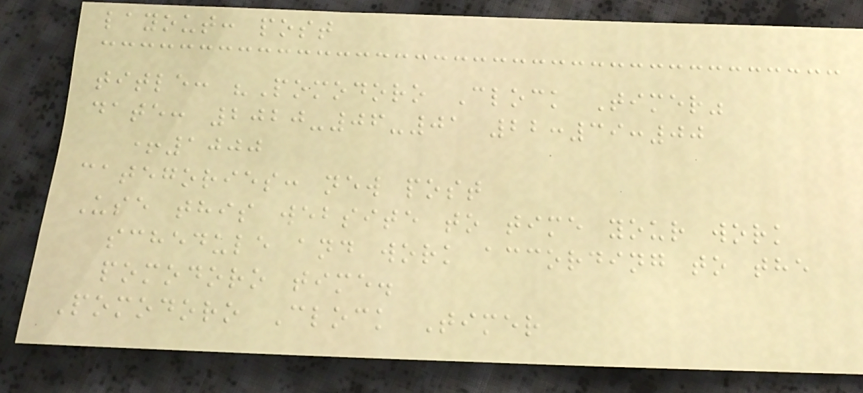layout: post
title: "Pomodoro Clock Timer"
date: 2020-06-01 22:39:00
+1000
categories: new post
Use this website to time your work
schedule and work according to the
pomodoro time.
Pomodoro Clock Timer
